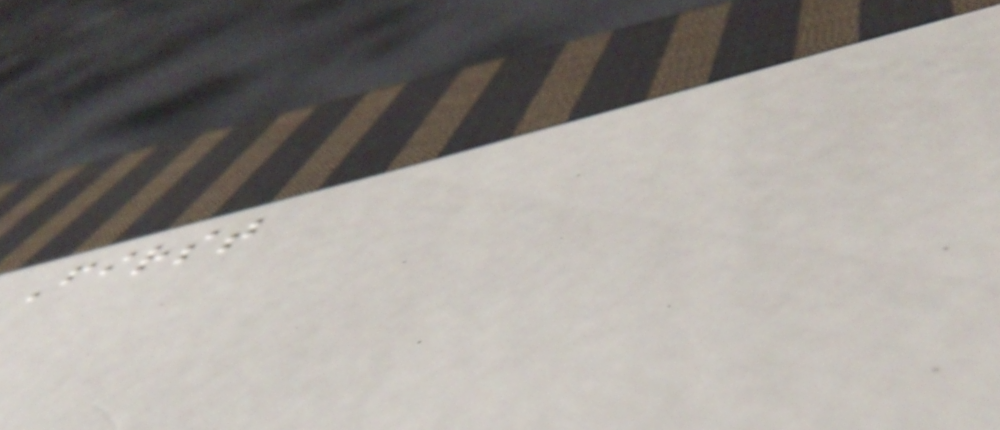First
